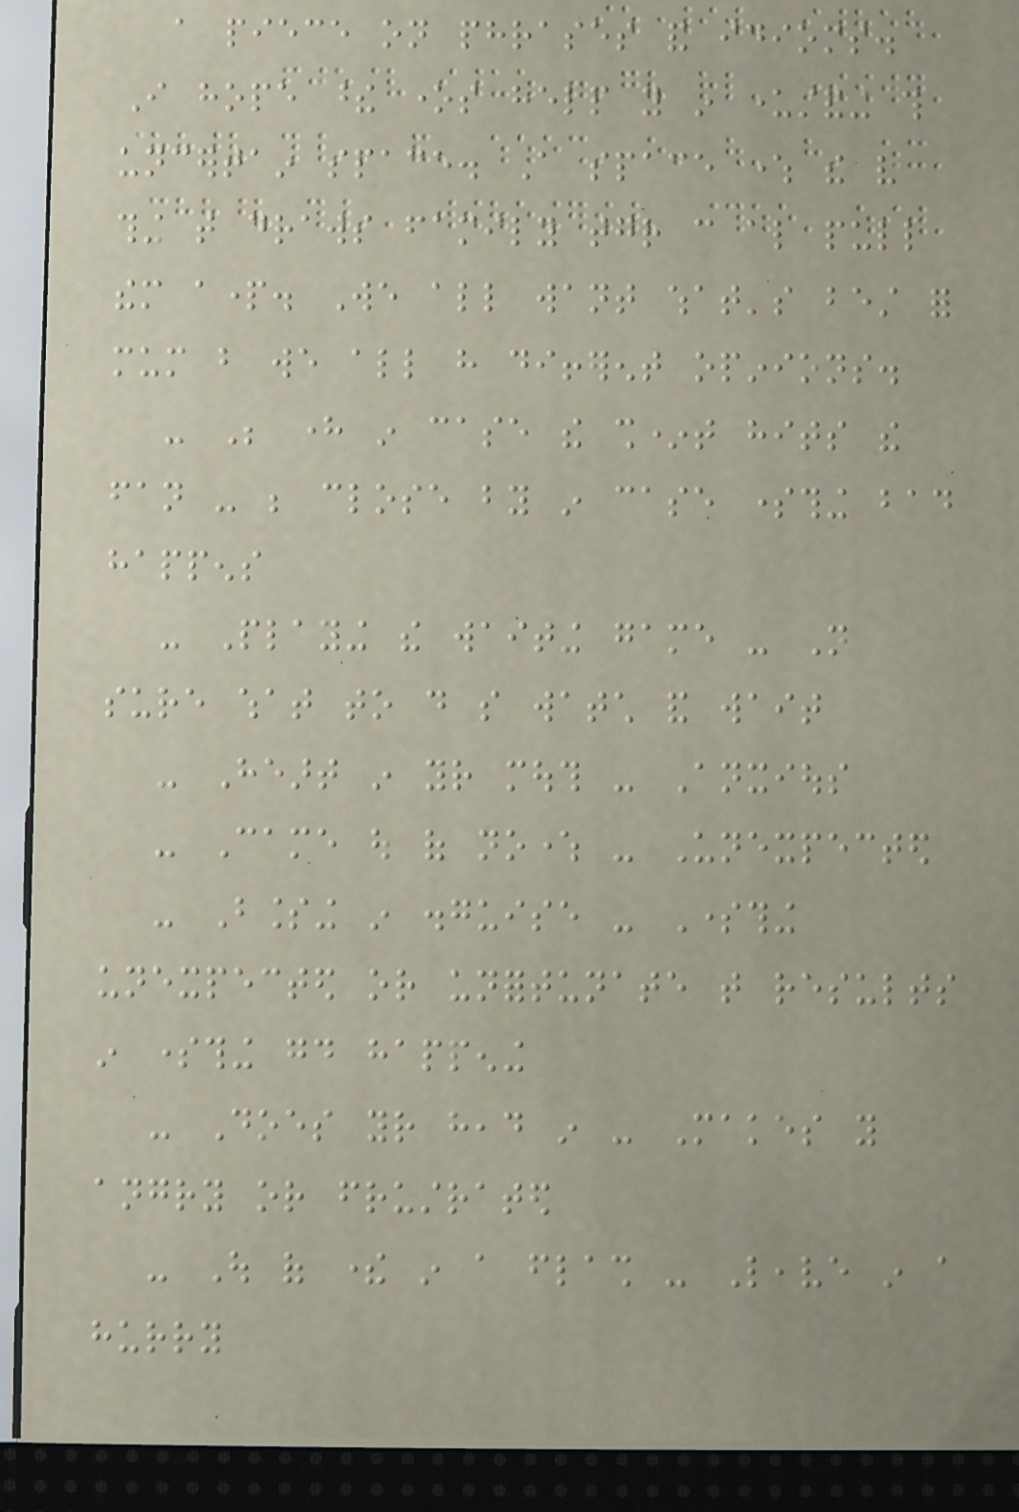a piece on phrases and idioms.
I hope these ones help you in understanding this
uncertain space. A space where the very
thing that draws family together can also pull
them apart. We all want what's best for
mum but we all have different opinions.
- Be here in case the sh*t hits the
fan - be close by in case something bad
happens
- Playing the waiting game - Not
sure what to do so watch and wait
- Heart in your mouth - Anxious
- Came out of nowhere - Unexpected
- Blessing in disguise - Something
unexpected or unfortunate that results
in something good happening
- Does your head in - Makes you
angry or frustrated
- Out of there in a flash - Leave in a
hurry
